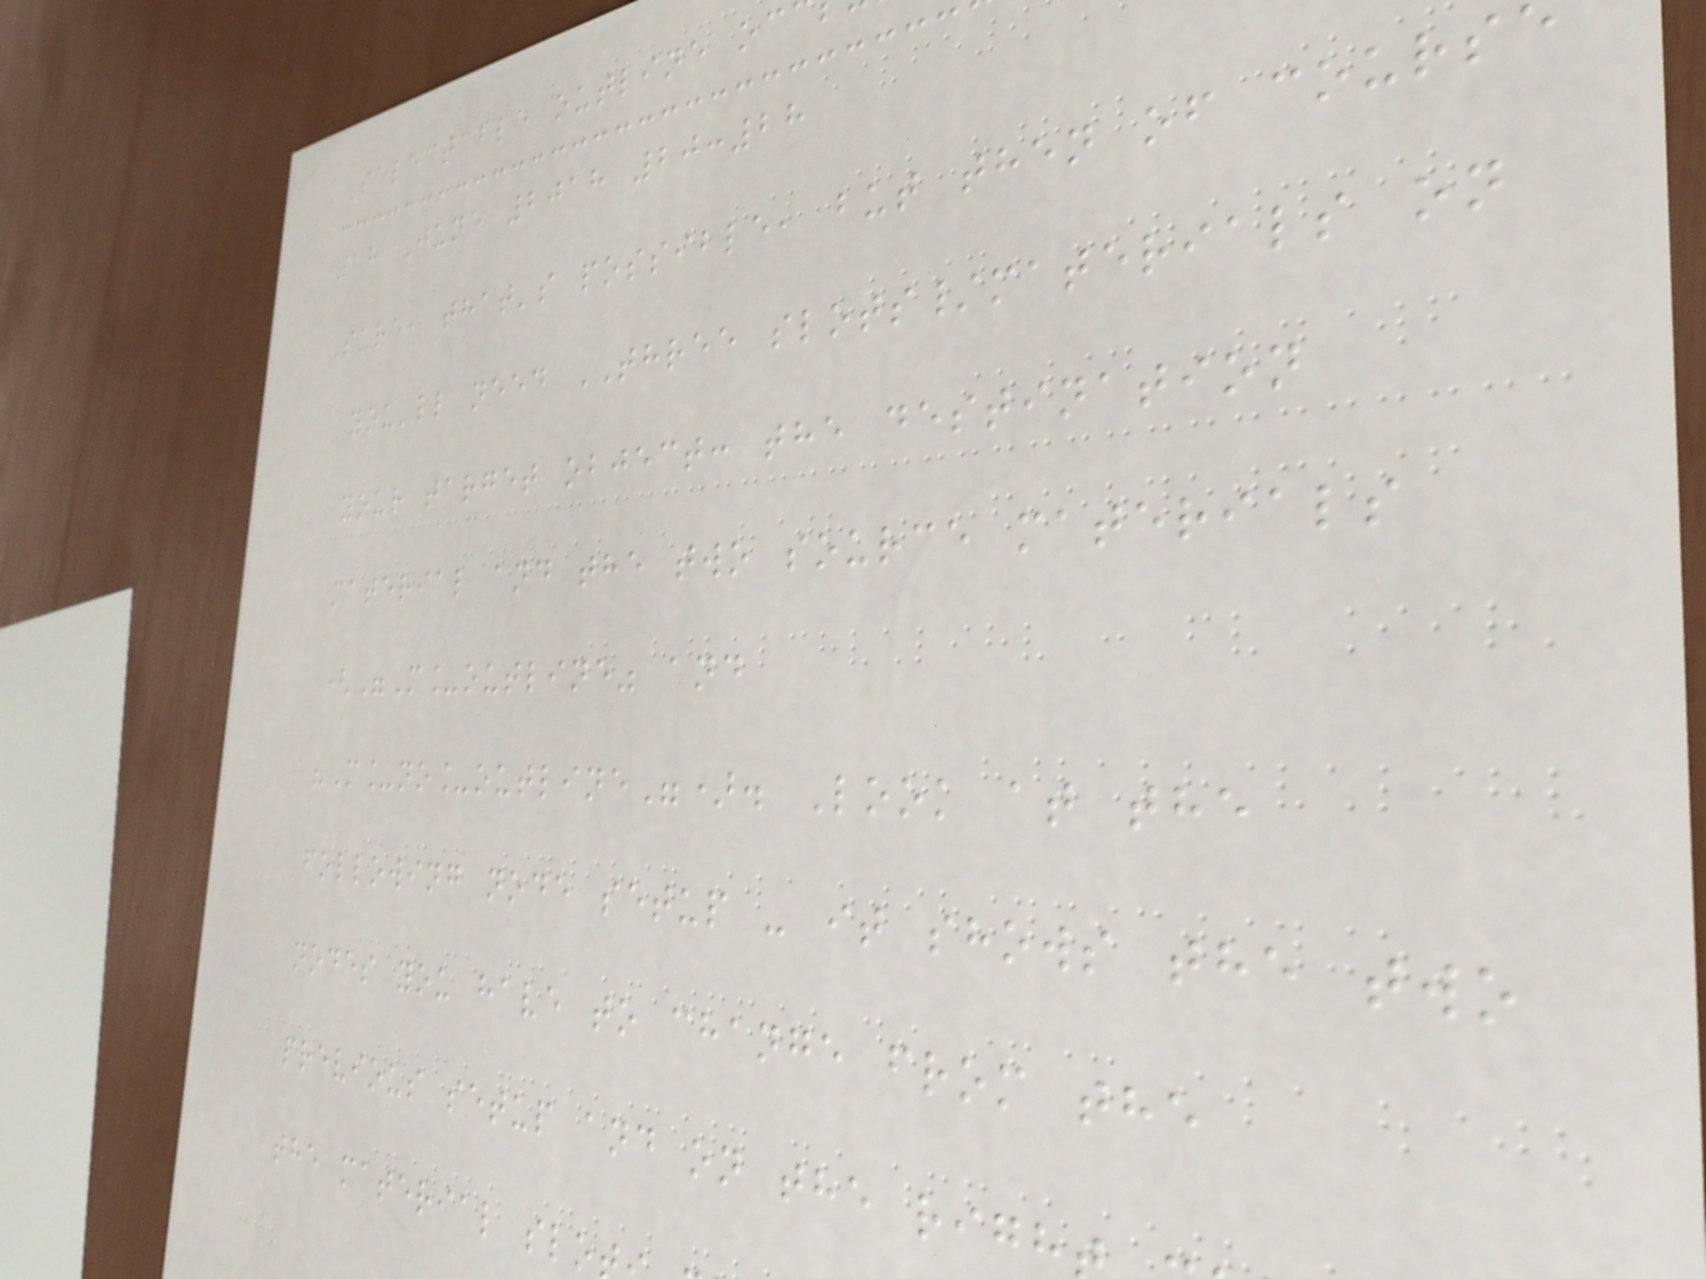Selectable outline oc
18 June 2018 20:28
Sure, that's possible, but then of cours
you'll need THREE slots/materials on
your target object: the destination
material and the two source materials
("M_outline" and
"M_no_outline"). Look at the
following node setup - it shows the two
nodes you have to change from the
previous setup and on the righ
the material slo
